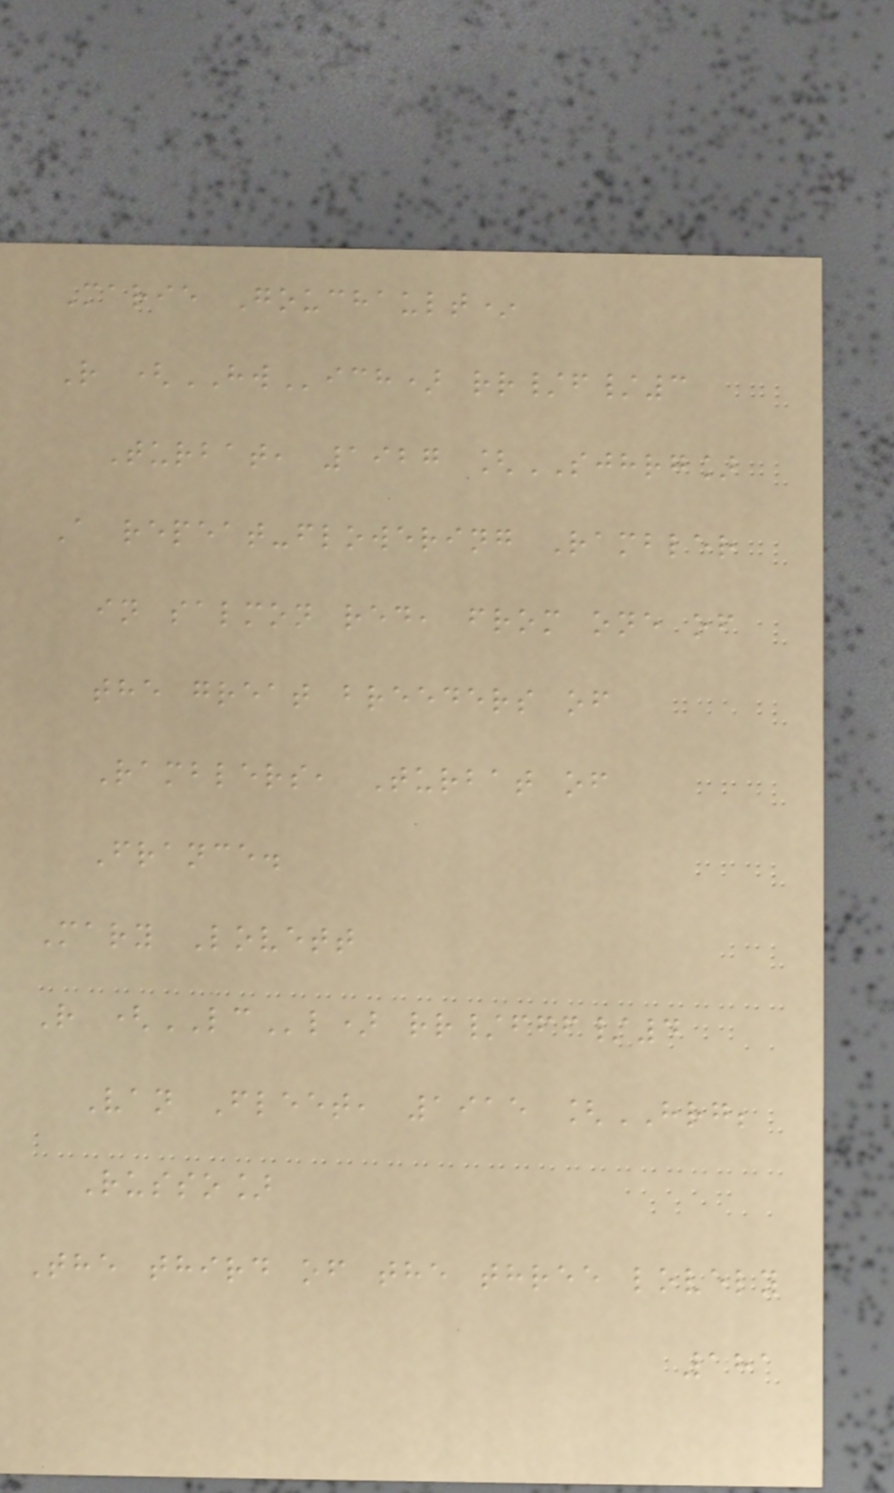Marie Gouchault*
R (HWich) rr/f/3
Turbat, 1927 [SJHRG]
A repeat-flowering Rambler
in salmon red, from one of
the great breeders of
Ramblers, Turbat of
France.
Mary Lovett
R (LCl) rr/fff/4
Van Fleet, 1915 [HRG;
Russo]
The third of the three lovely
181
